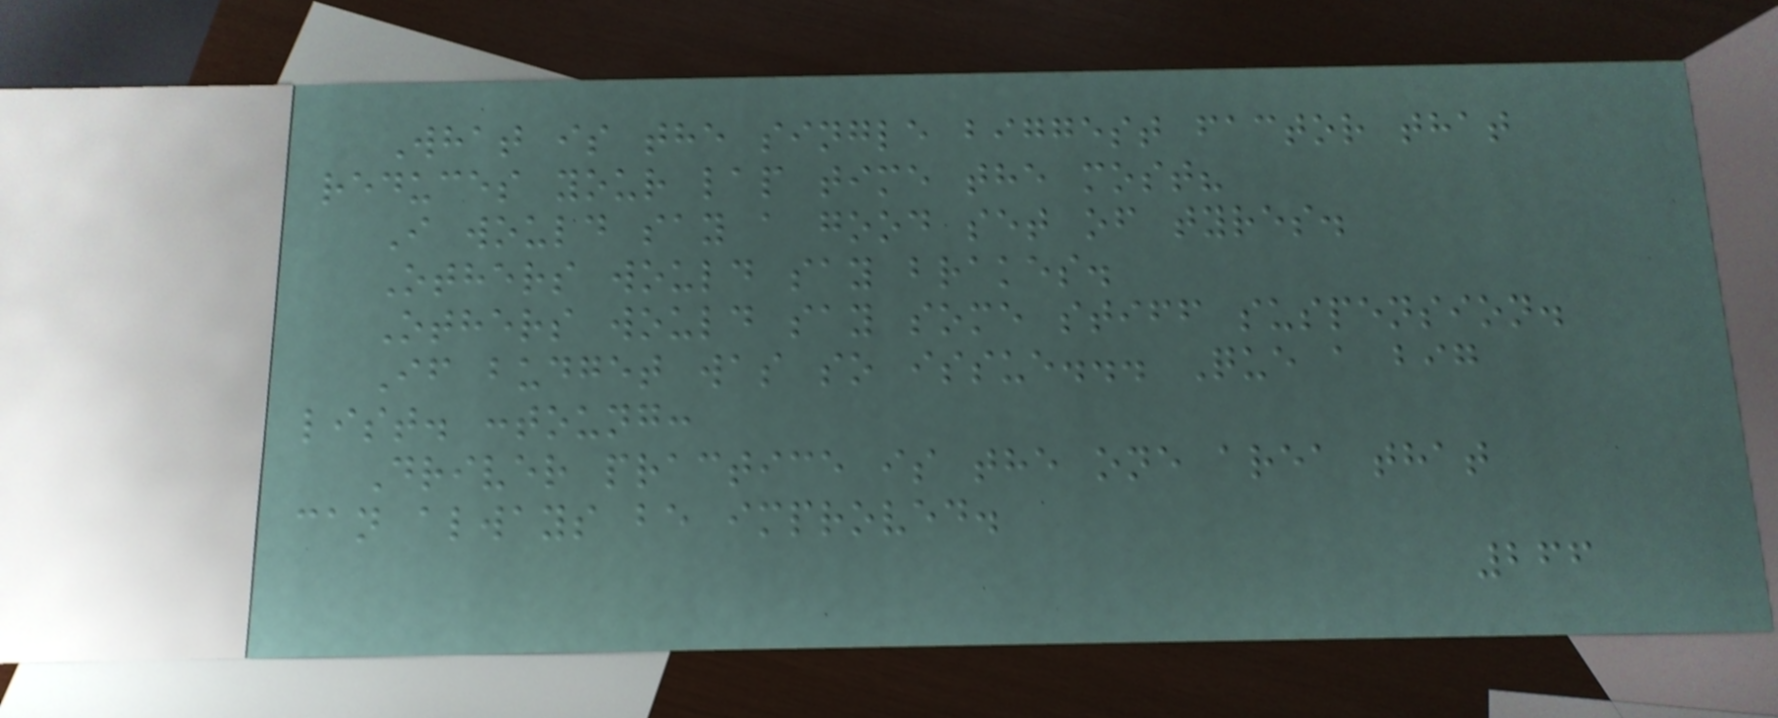What is the single biggest factor that
reduces your lap time the most?
I would say a good set of tyres.
Others would say brakes.
Others would say some stiff suspension.
If budget was so issue... Que a big
list. :toung:
Driver practice is the one area that
can always be improved.
266
